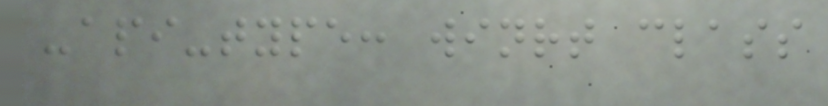-api-type: winrt class
